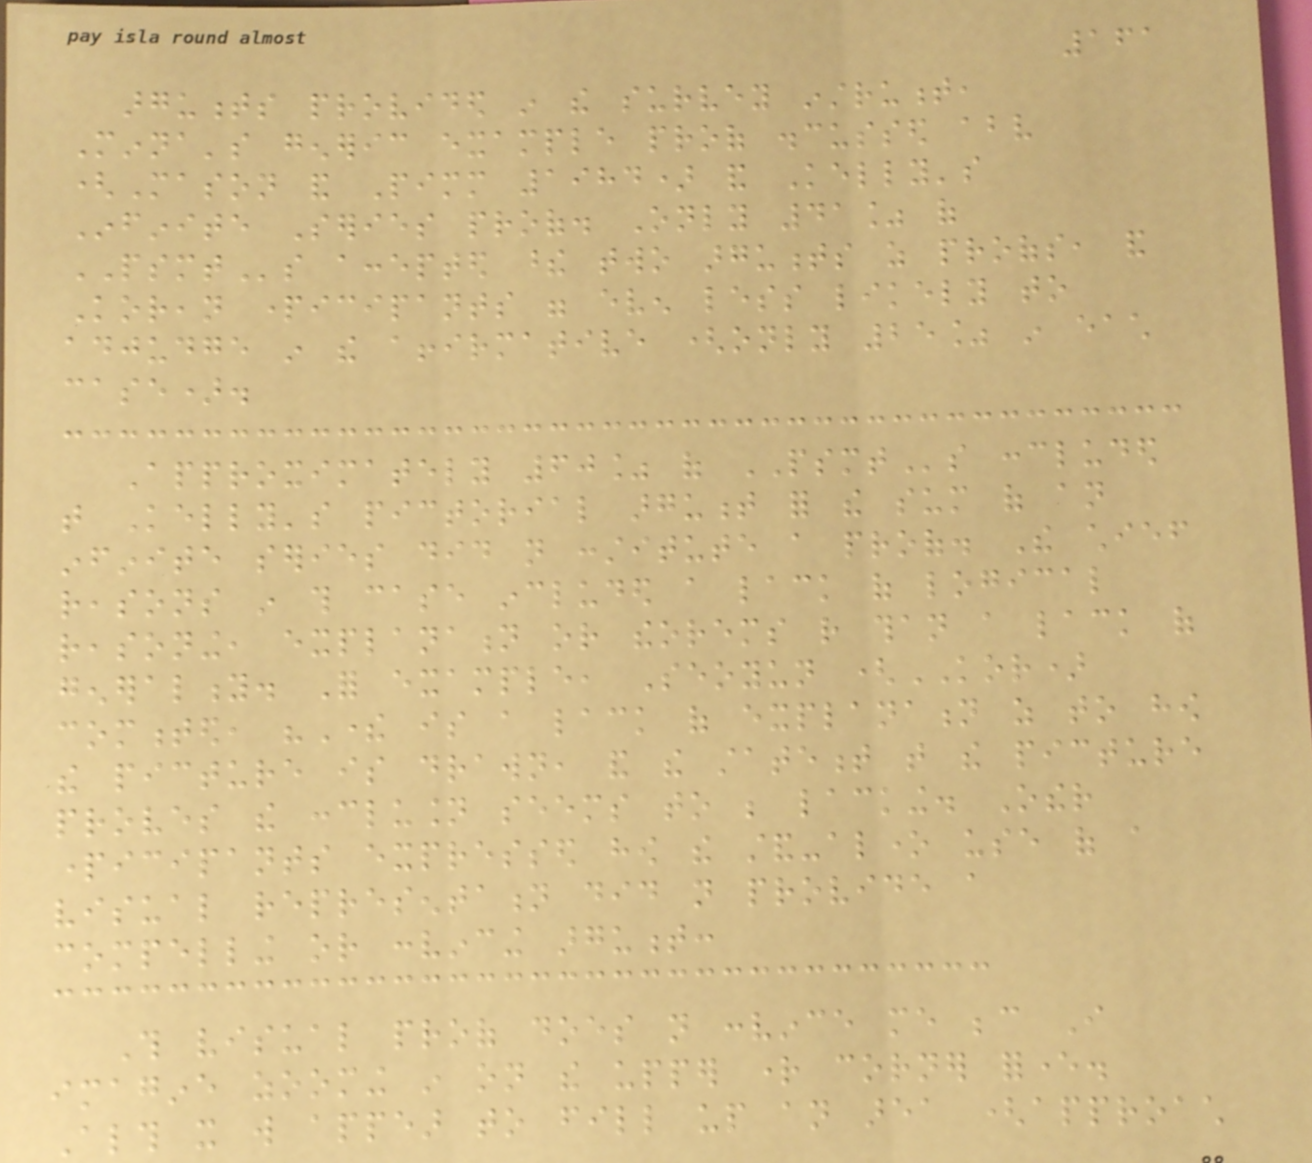161
arguments provided in the survey instrument,
Minna's generic example proof discussed above
(Mason and Pimm 1984) and Kelly's
Infinite Series proof. Only 41% of
PSMTs accepted these two arguments as proofs, and
Korean participants were even less likely to
adjudge in the affirmative (only 25% in each
case).
Approximately 60% of PSMTs concluded
that Kelly's pictorial argument for the sum of an
infinite series did not constitute a proof. The chief
reasons in this case included a lack of logical
reasoning, explanation or theorems rather than a lack of
generality. For example, Seoyun (KOR)
commented, "There is a lack of explanation as to how
the picture is drawn, and the statement that the picture
proves the conclusion seems to be lacking. Other
participants expressed how the stand-alone use of a
visual representation did not provide a
compelling or convincing argument:
This visual proof does not convince me because I
imagine zooming in on the upper right corner forever.
Although it will appear to fill up an area (approach
